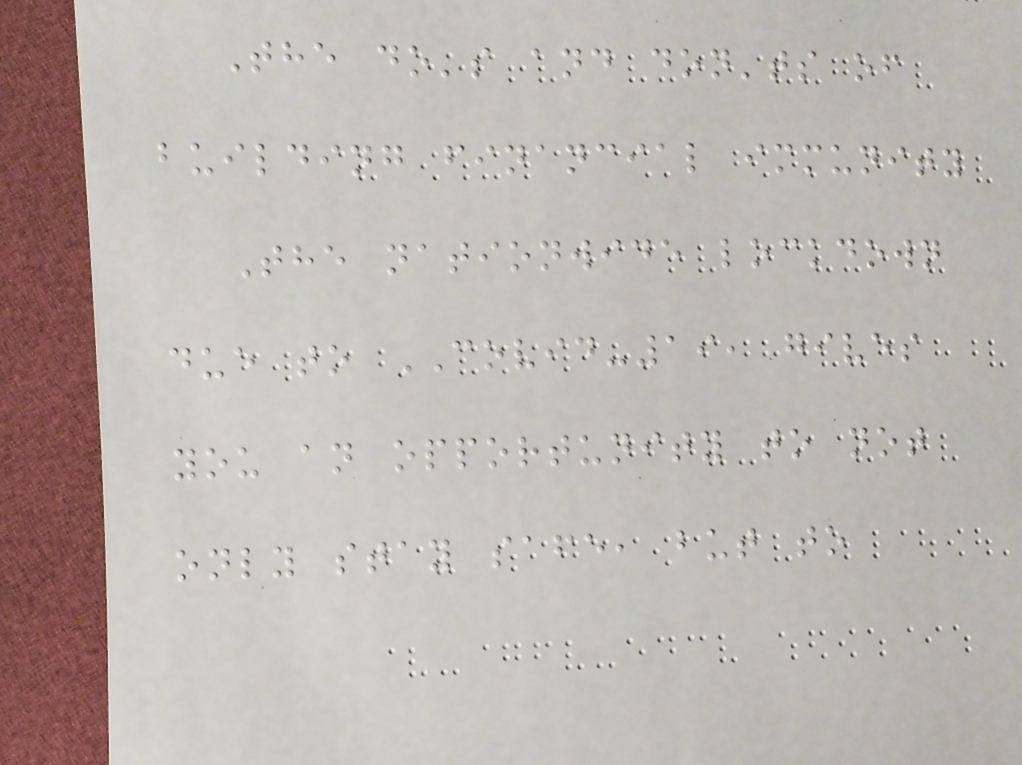The do's and don'ts of
building financial immunity
The nationwide lockdown
due to COVID-19, gives
you an opportunity to not
only stay safe, but to
